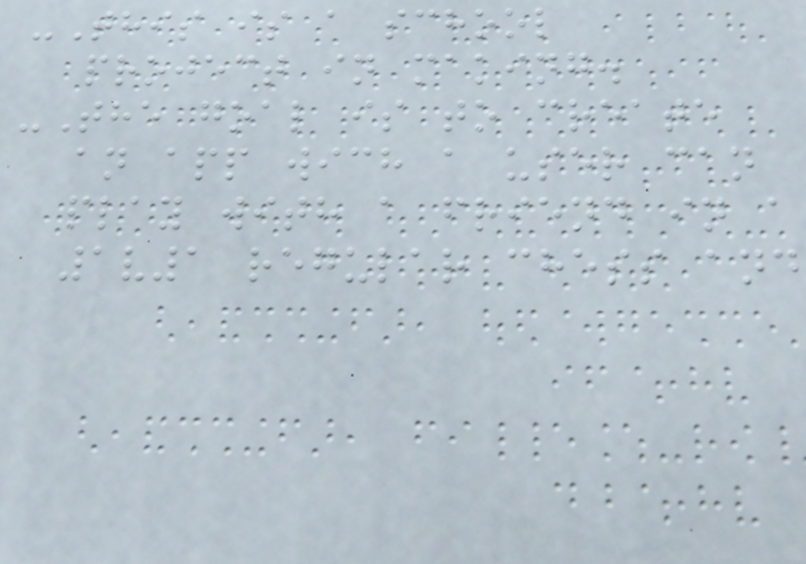-This is a school
project in making.
-The goal is to create
an app wich a user can
play with a friend in a
1v1 regular chess and
